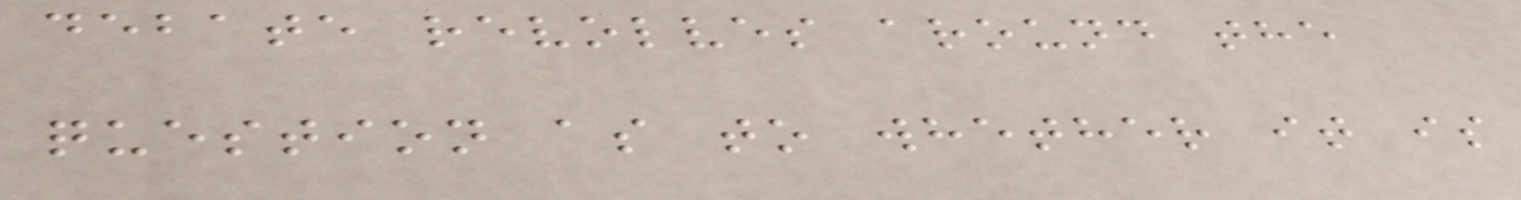debate revolves around the
question as to whether it is
